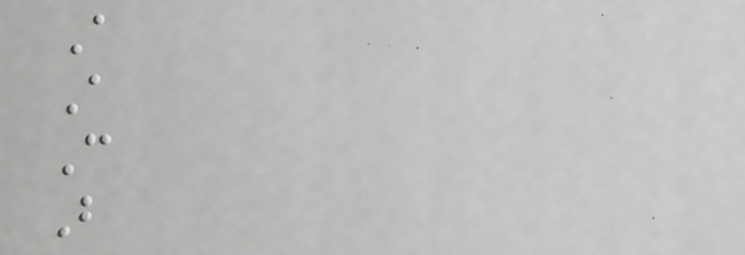A
A
C
B
